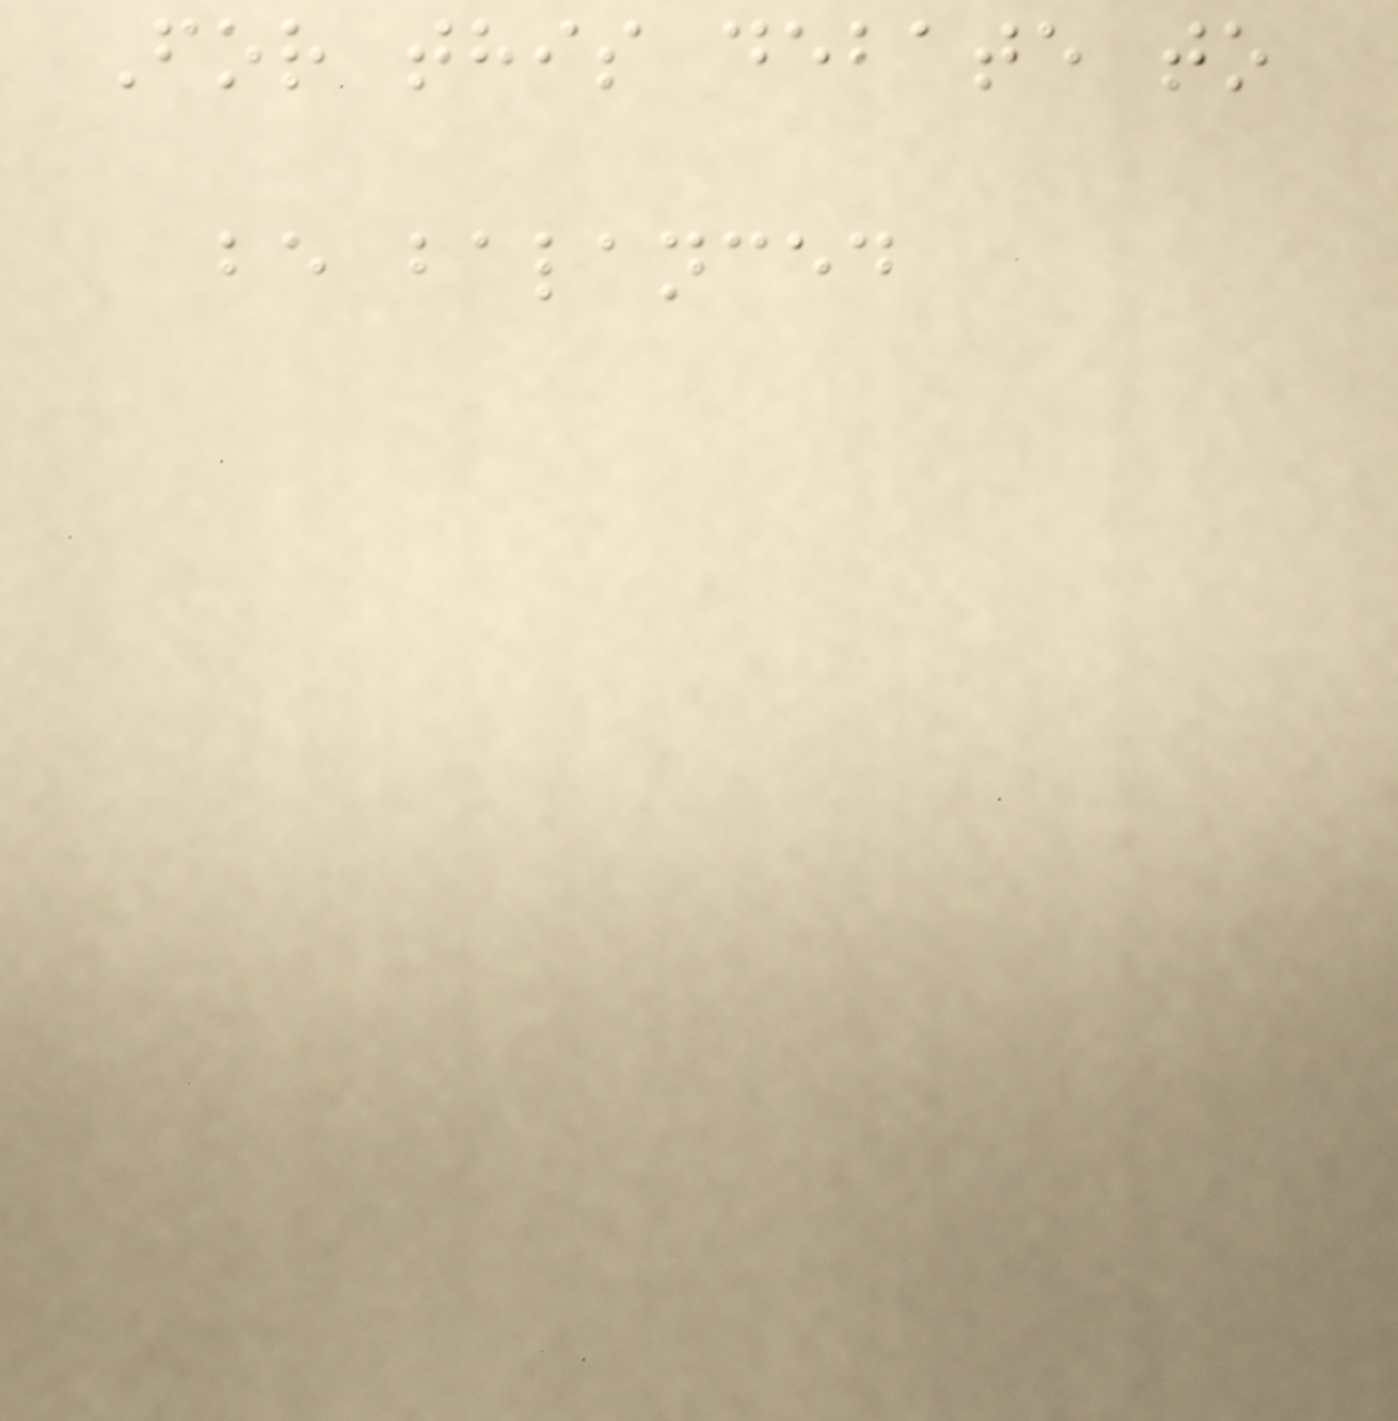For this debate to
be balanced
